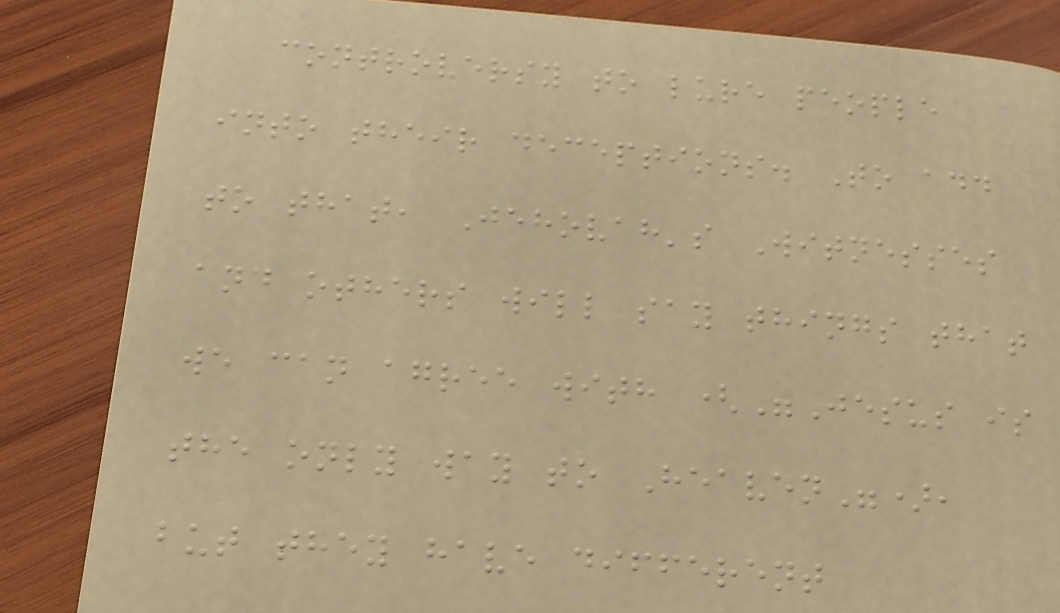controversy to lure people
into their deceptions. To add
to that, Jehovah's Witnesses
and others will say things that
we can agree with ("Jesus is
the only way to Heaven"),
but they have different
